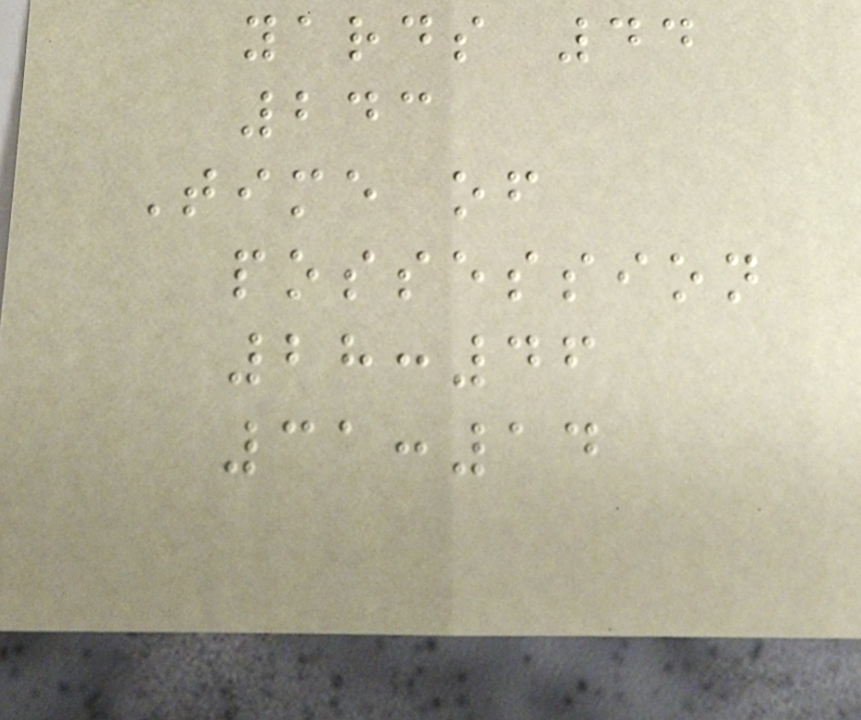yards 44
243
Time of
possession
28:46
31:14
